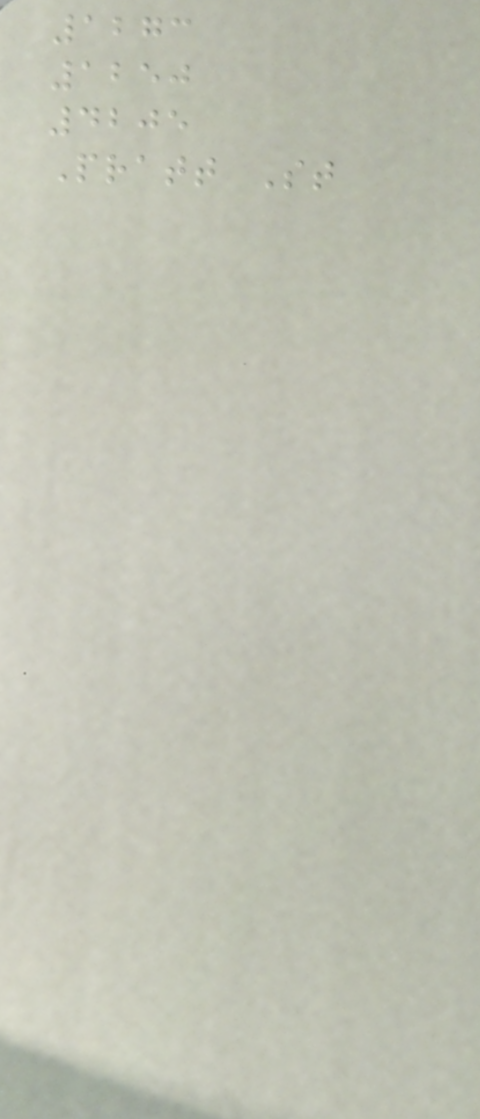1273
1250
4205
Pratt St
